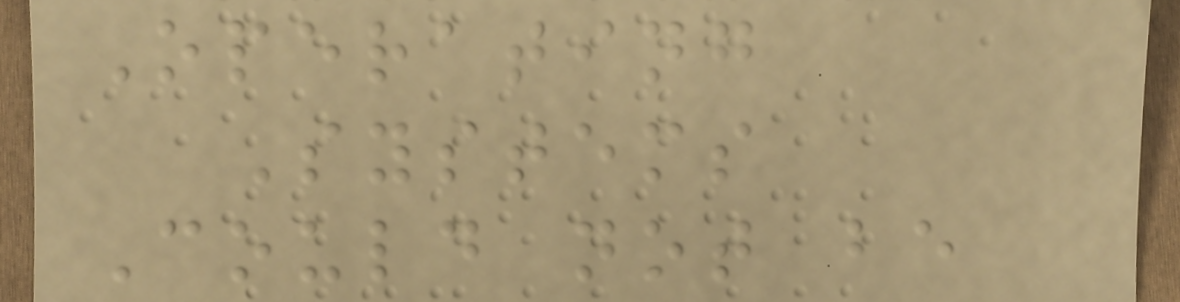Operating
Systems
Could not be
